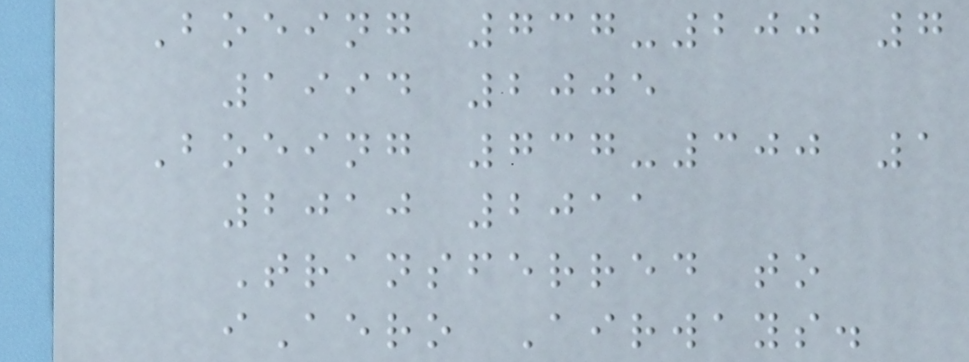Boeing 737-200 7
1994 2005
Boeing 737-300 1
2010 2011
Transferred to
iAero Airways.
